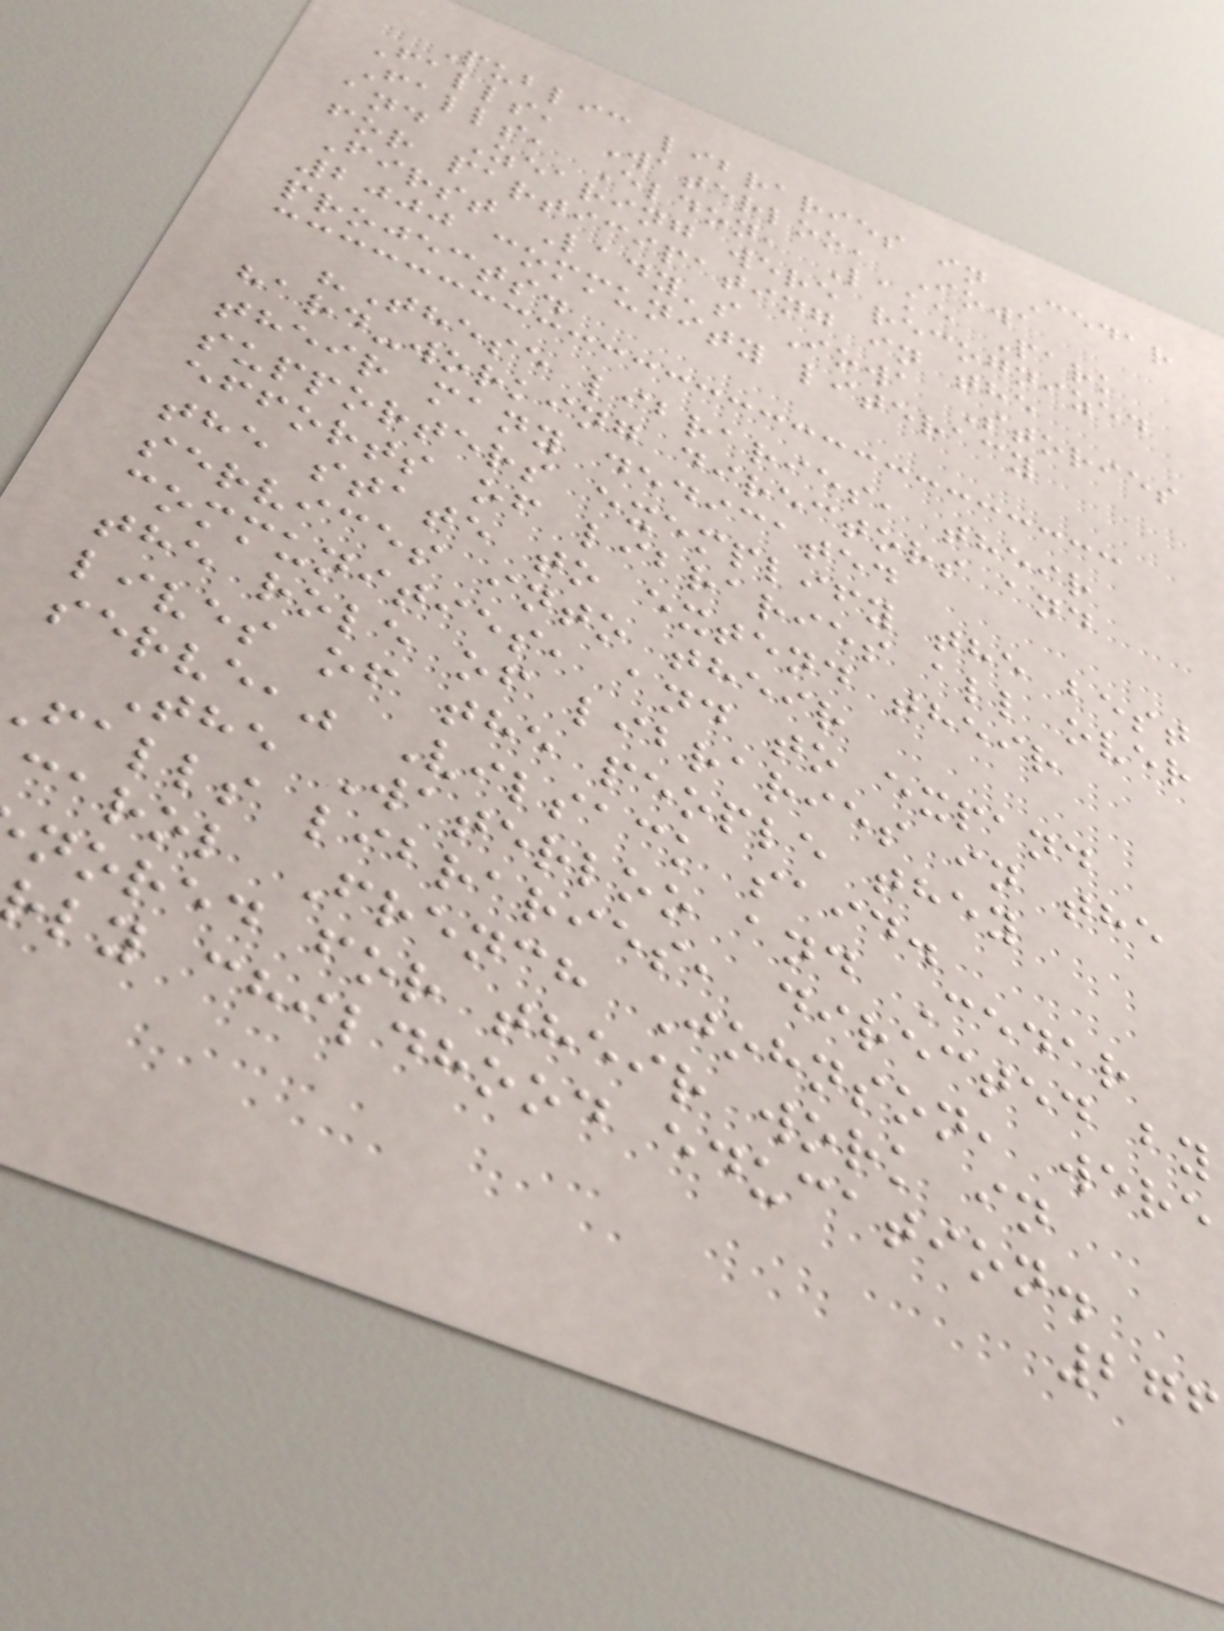Public libraries in Cedar
Falls, Waterloo, Iowa
Falls, Eldon, Lake Park
and Zearing were recognized
for participating in the
First Lady's Iowa Stories
2000 community literacy
projects.
"These libraries, their
hard-working directors and
their many dedicated
supporters exemplify the best
efforts of libraries all over
the state to extend their
services into their
communities, and to expand
the role of libraries in the
lives of the people they
serve," Vilsack said.
The Waterloo and Cedar
falls libraries, directed by
carol French Johnson, were
nored for their work in
ly childhood education.
276
